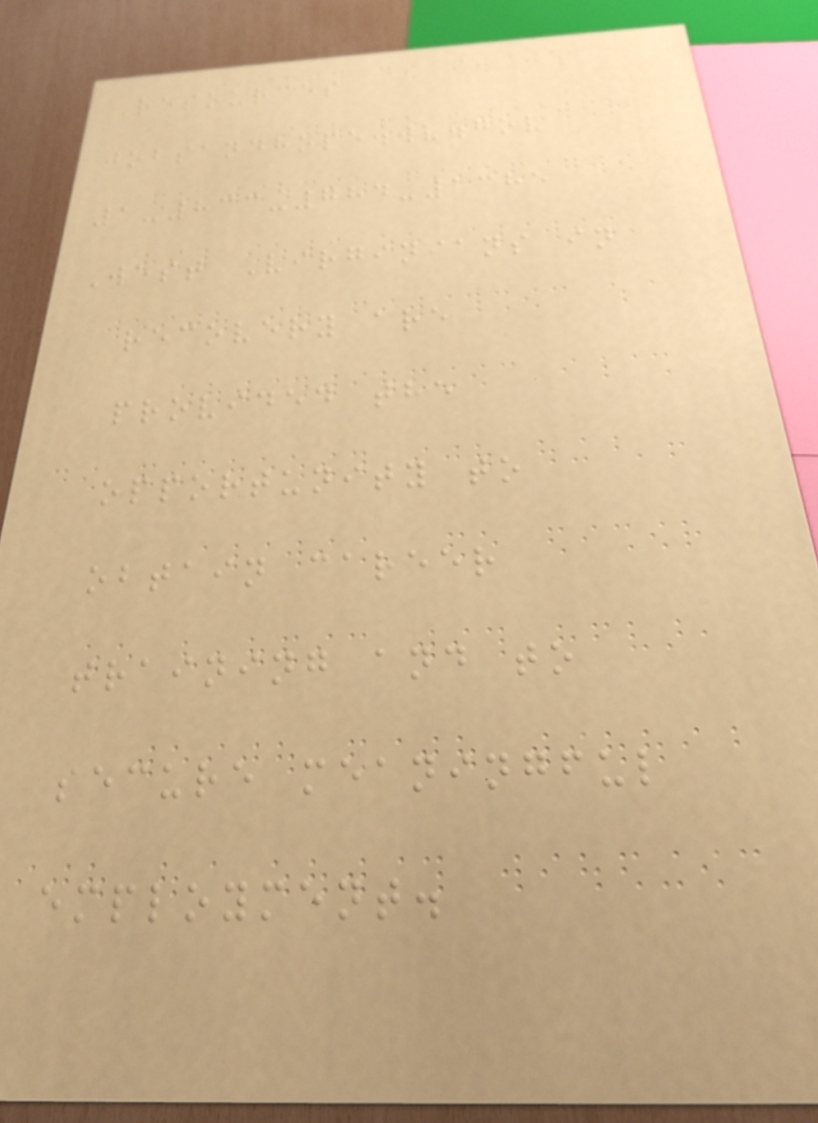Resources
jobsandhope.wv.gov
1-833-784-1385
West Virginians in
recovery are
provided the
opportunity to
obtain career
training and to
secure meaningful
employment.
